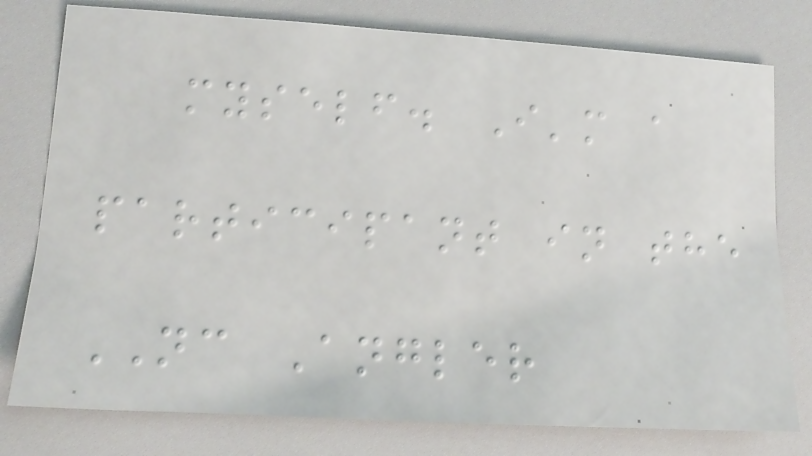myself. I'm a
participant in the
NC Angler
